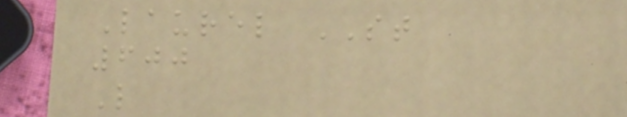Laurel ST
600
L
